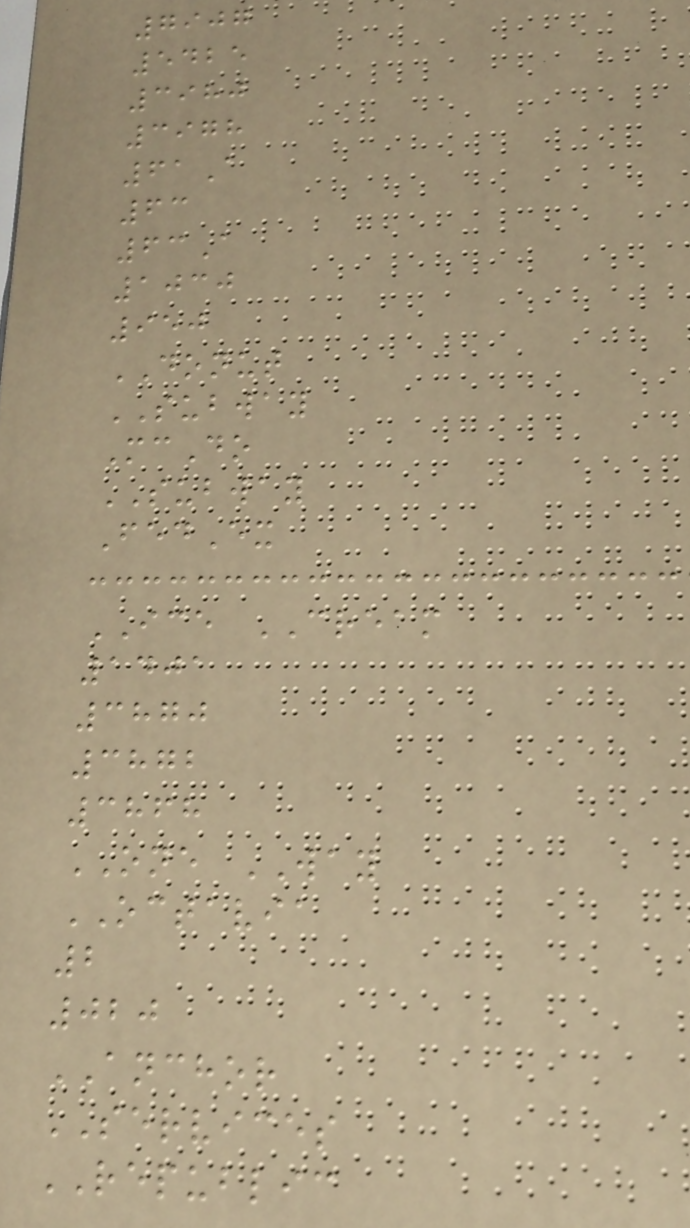7907
5425
3980
3978
61A
63
63A
1030
950
DONUT
SUBWAY
McDo
SUBWAY
FedEx
ICE CREAM
1401
3870
3872
3868
ONE WAY
OCTAVIA
2
020
ANCHOR
SERVICES
REPUBLIC
